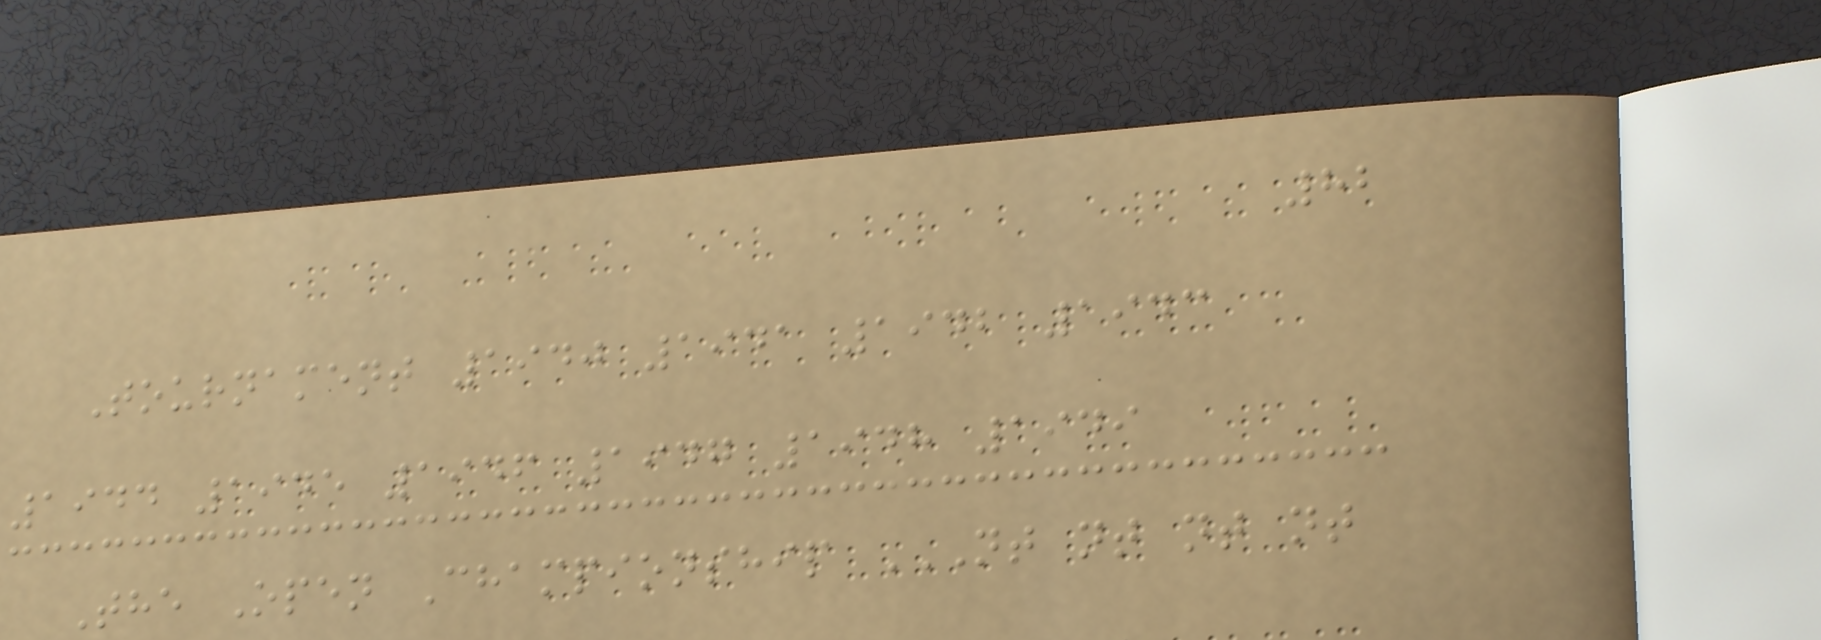82
Tournament 1940 1941 1942 1943
1944 1945 1946 1947 1948 1949
The Open Championship NT NT NT NT
